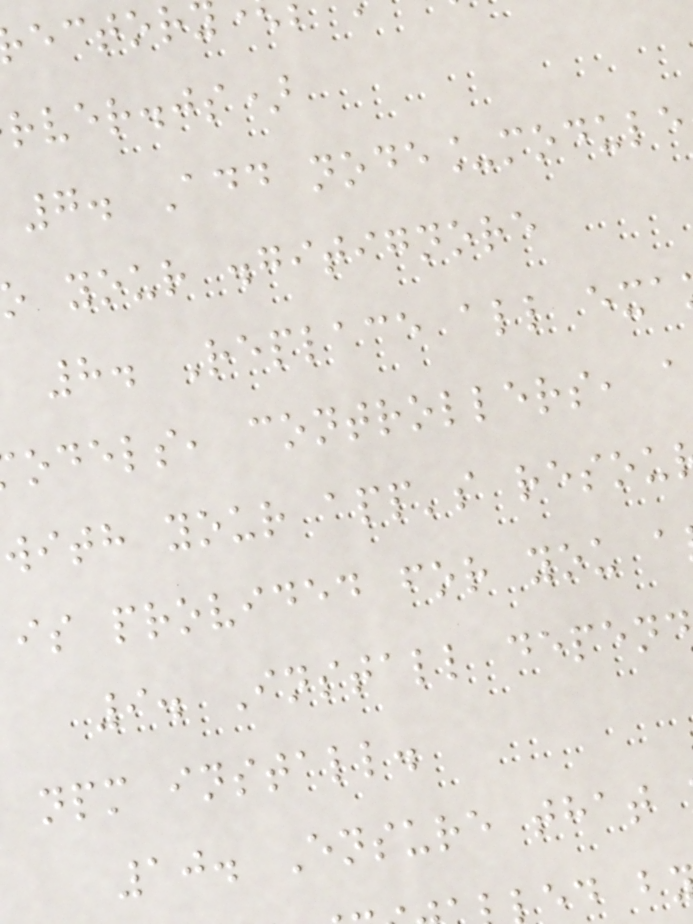rver.js)
7. Add node_module
your .gitignore
8. Replace all exa
odels, controllers, a
with your app's resou
is provided for you a
9. Install depend
npm install.
10. Ensure that
